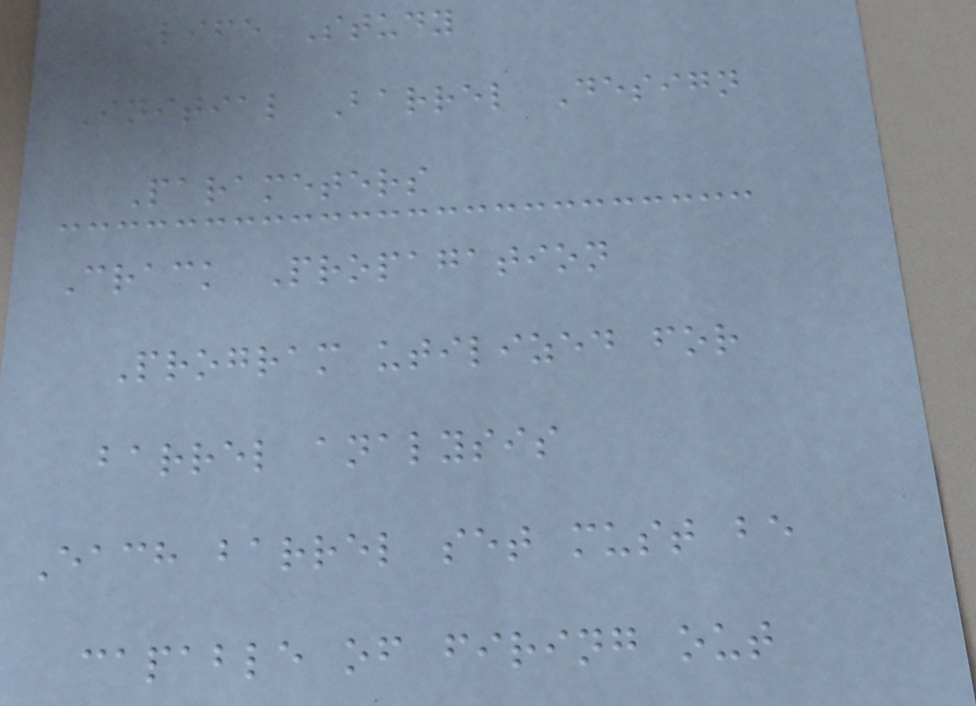Life Study
Initial Barrel Design
Parameters
Crack Propagation
Program utilized for
barrel analysis
Each barrel set must be
capable of firing out
